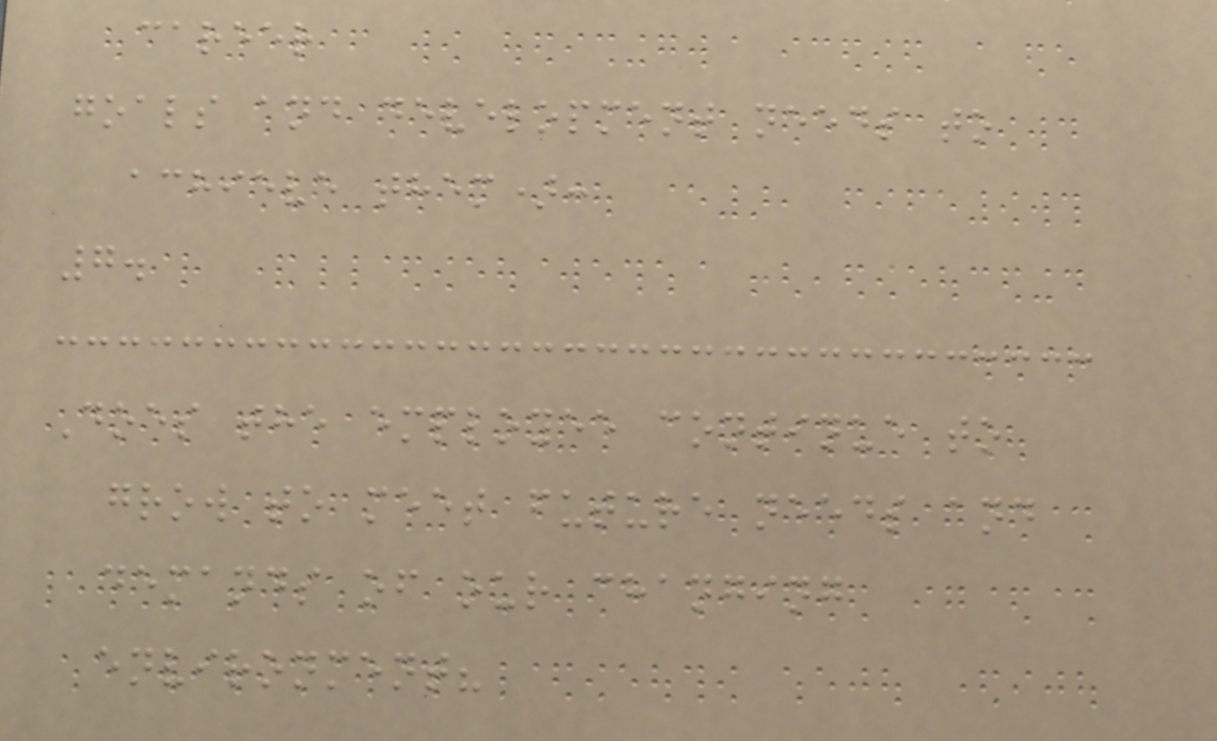career
goals and development needs to
achieve them):
7.
Does the employee continue to
grow to meet future needs and
demands of our changing
environment?
